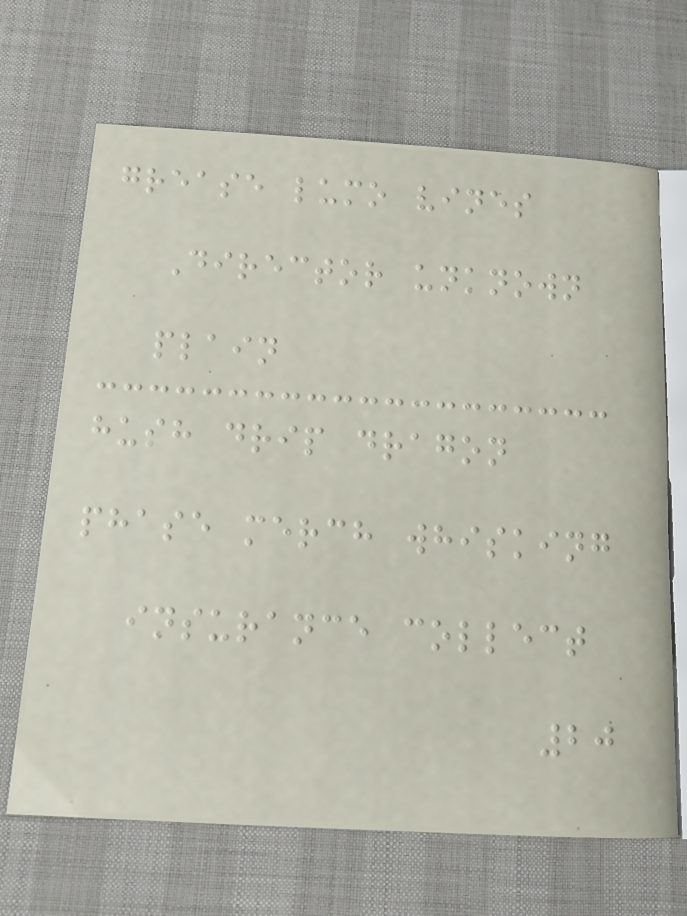grease lumo vines
Director unknown
plain
hush drip dragon
phase merch whisking
insurance collect
20
